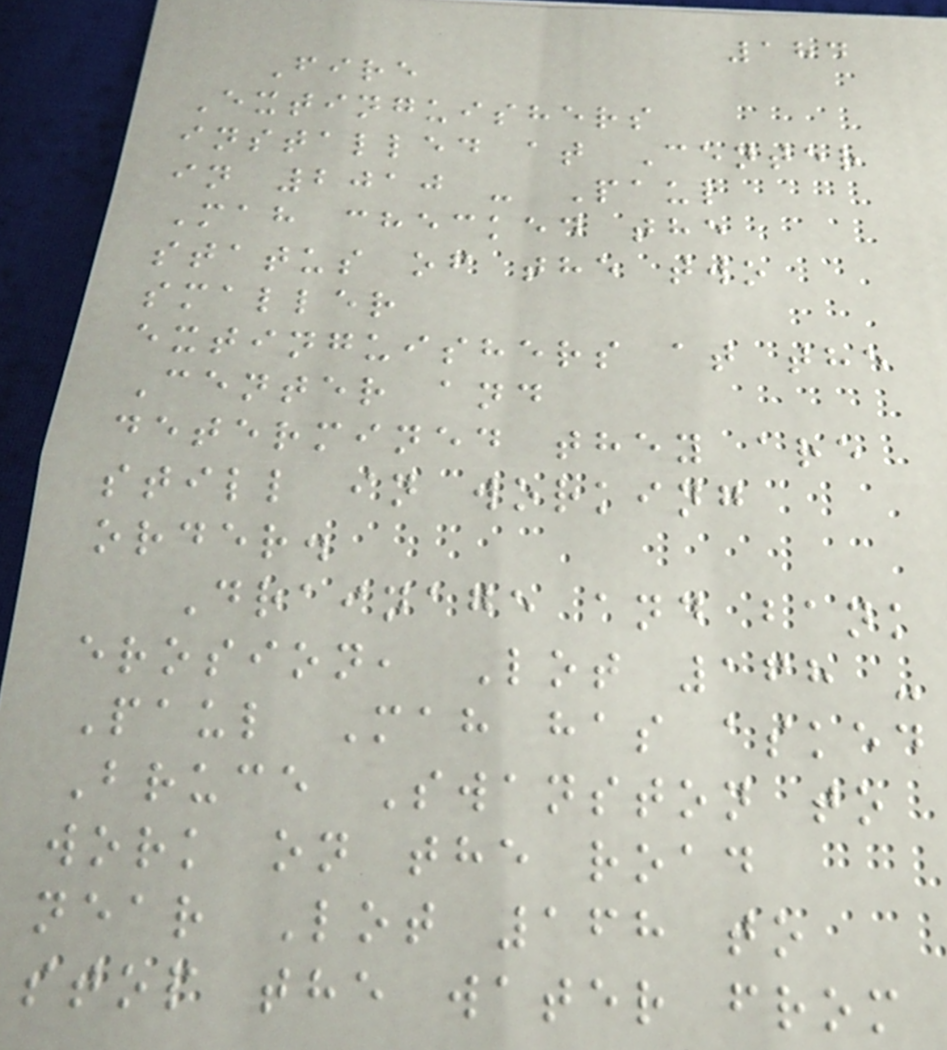184
Fire
Extinguishers
installed at Center
in 2010 - Paul
Mah checked the
status of the two
smaller
extinguishers at the
Center and
determined they are
still in working
order.
Drainage and bank
erosion, Lot 168 -
Paul Mah has asked
Bruce Swanston to
work on the road
near Lot 168 to
stop the water from
